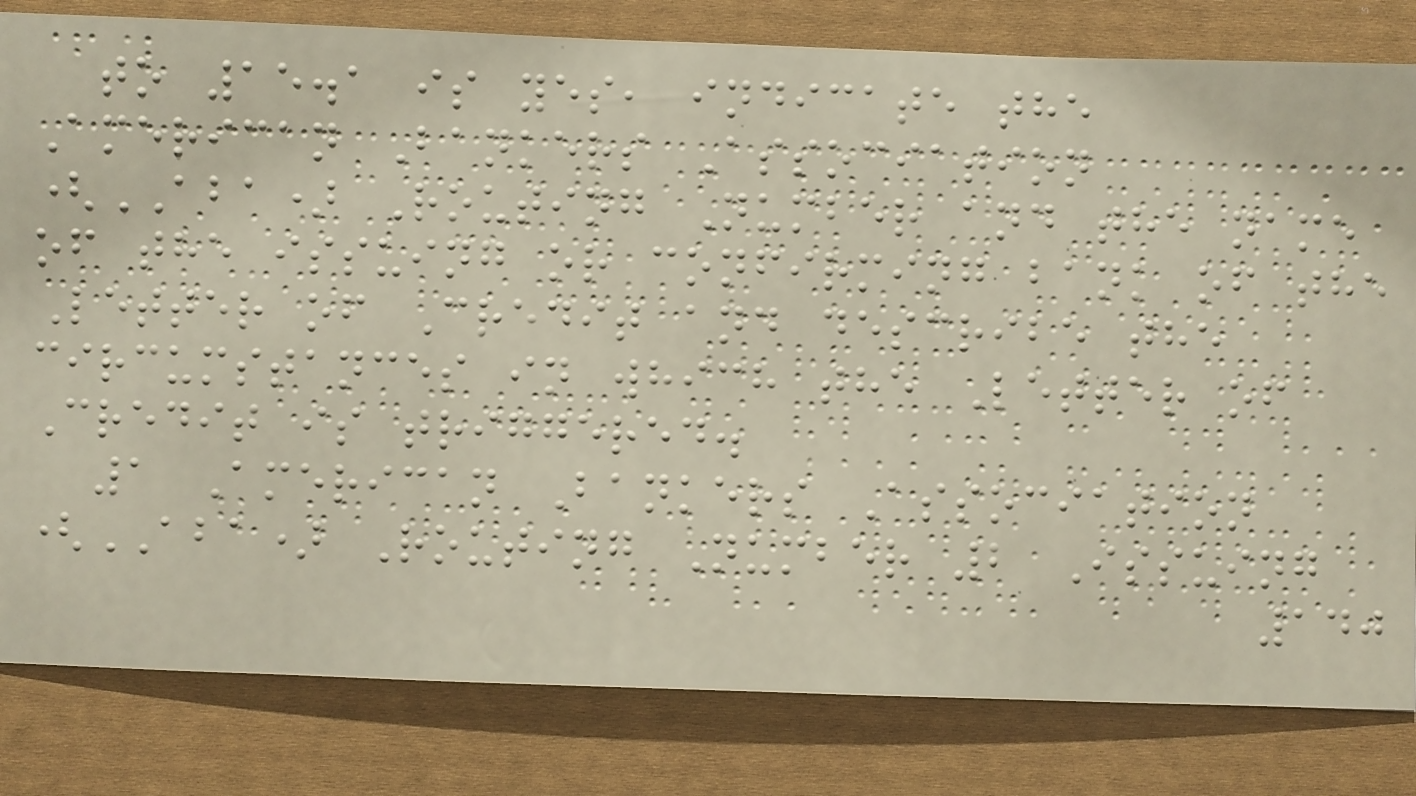to 15.1 is yes, indicate the
American Bankers Association
(ABA) Routing Number and the name
of the issuing or confirming bank of the
Letter of Credit and describe the
circumstances in which the Letter of
Credit is triggered.
1 American Bankers Association
(ABA) Routing Number 2 Issuing
140
